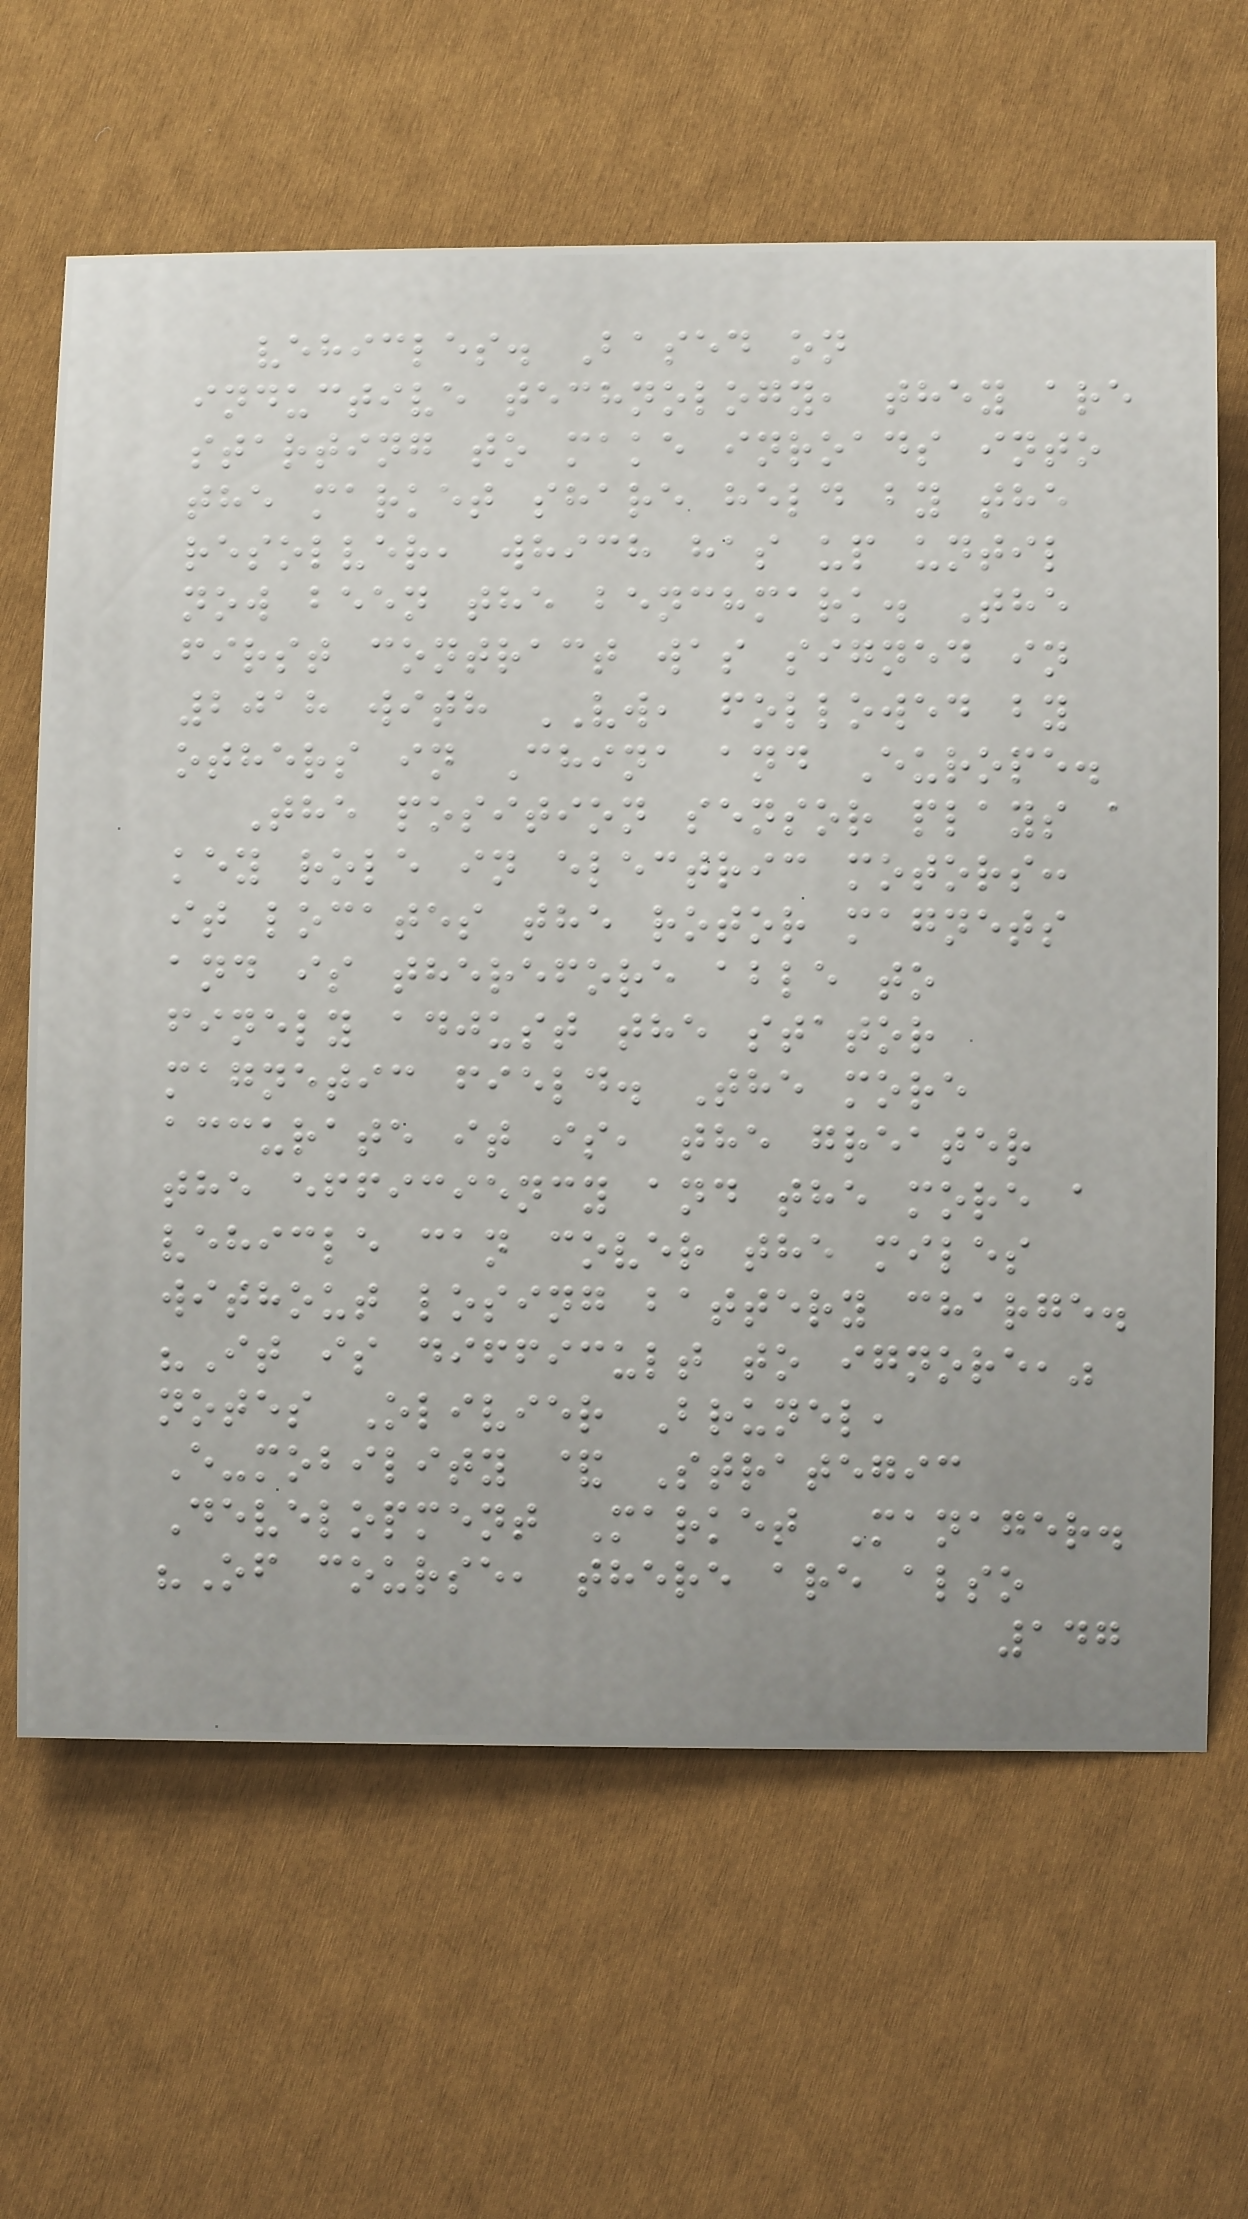vehicles. Based on
inductive technology, they are
starting to make inroads into
the market share held by the
resolver, which has up until
now been the benchmark. The
first contract was signed in
2018 with VW, followed by
others in China and Europe.
The position sensor plays a
key role in electric motors:
it locates the rotor magnets
and is therefore able to
finely adjust the stator
magnetic field. The more
accurate it is, the greater
the efficiency and the more a
vehicle can cover the miles
without losing battery charge.
"It is difficult to ignore,"
notes Olivier Brunel,
E-mobility & Strategic
Development Market Manager.
"Of course, there are also
147
